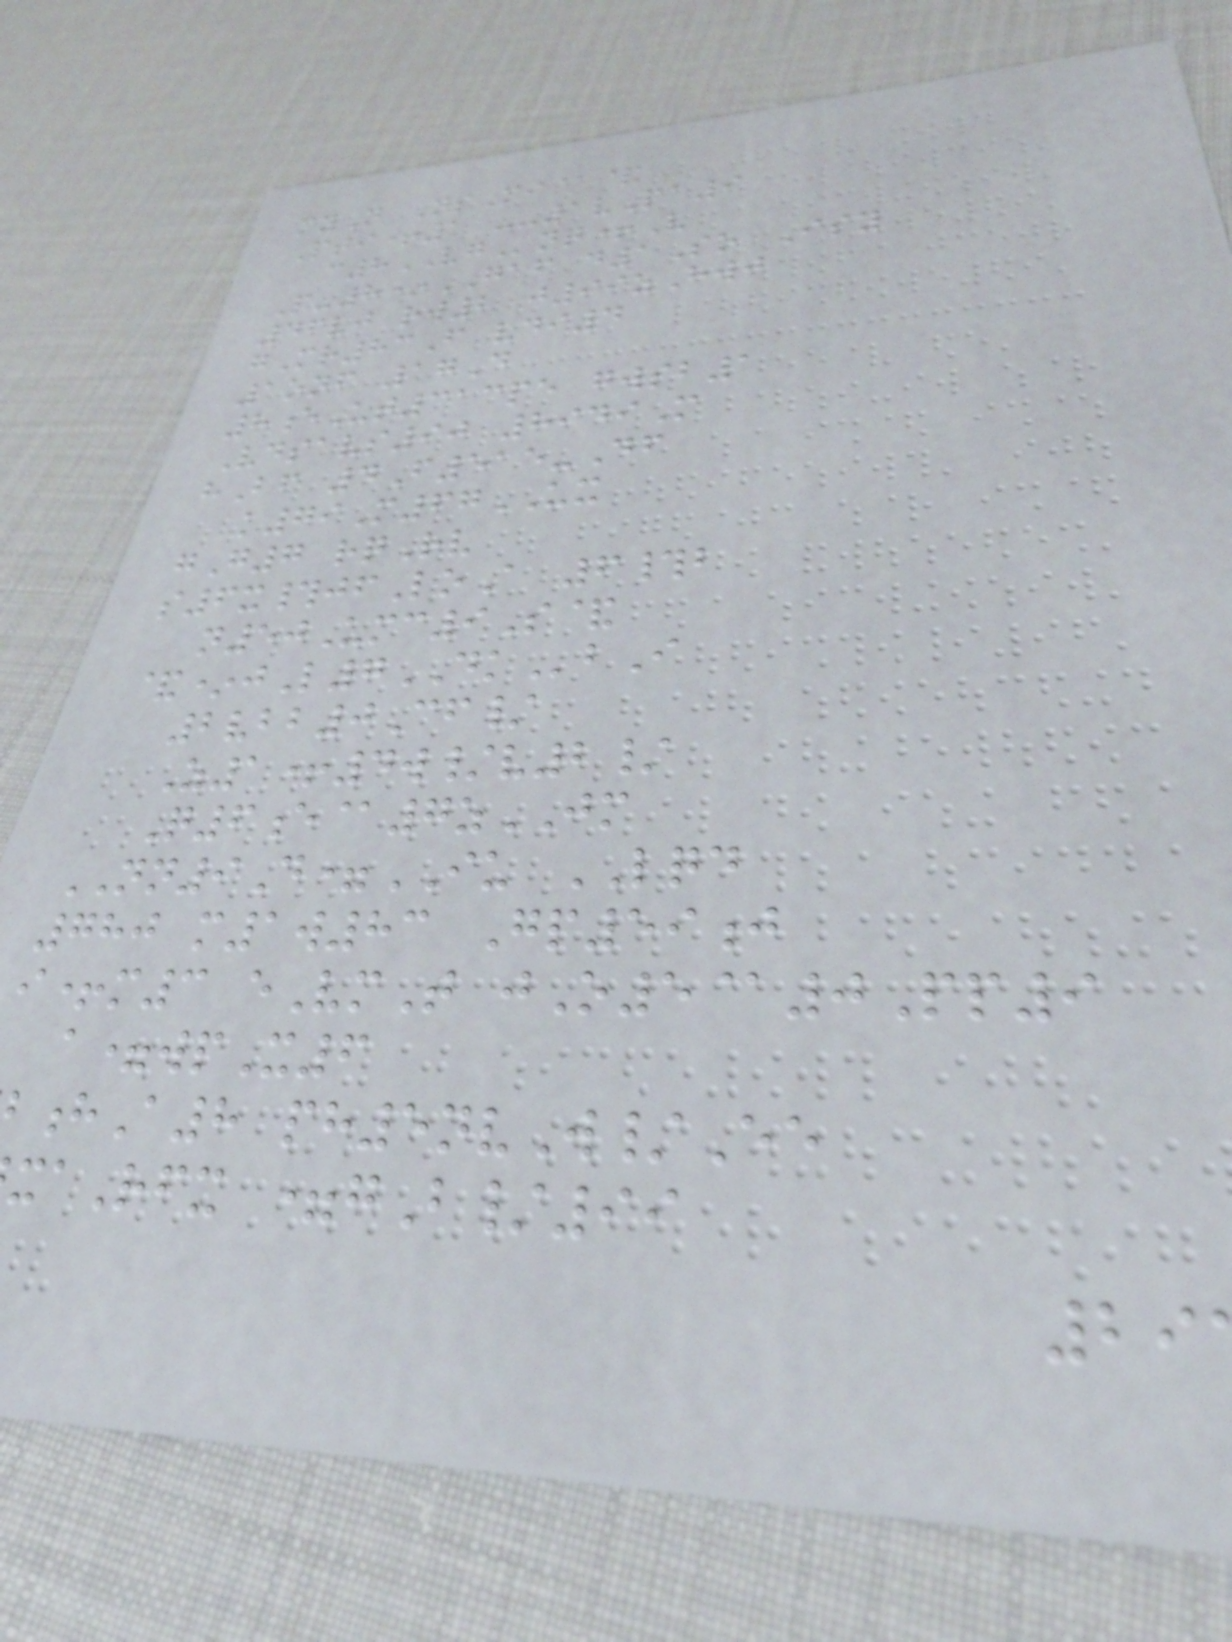myN NsMi@&
Pti+1 --1vPa9
c8VGnq+V
P-8*GAF d1So Isy
46vj rw2 j99zHwj
gMr83F vdi4
1onf 17D
8eUt313pe gwsb1
Vdsavs90 8949M
hBf 4F515-Df
k79M67UX
gG7 rqRv
s6x#jfLoA 6#b
n50Umc9S&
&*jL7DKbI
2vbb0Cf/
Z1+4w/v2/
Q6e@7zJM
NN9D=IU LQD
780 m1w83 Gp59j
i+m3 eVmT jO5@0Pp9
a=wpX6
hA8 ph5nvW/Ee
xaRfx =gB/99
